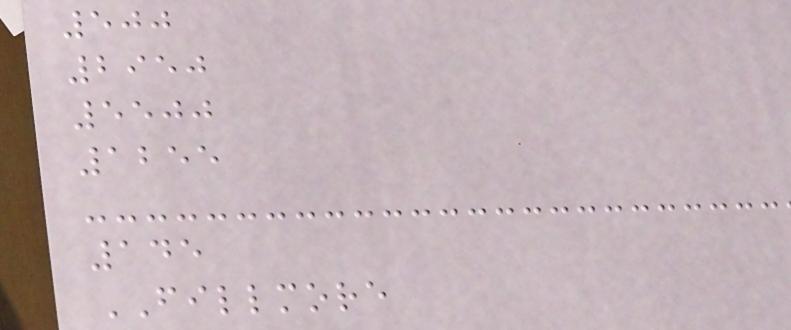500
2950
5500
1255
145
FILLMORE
